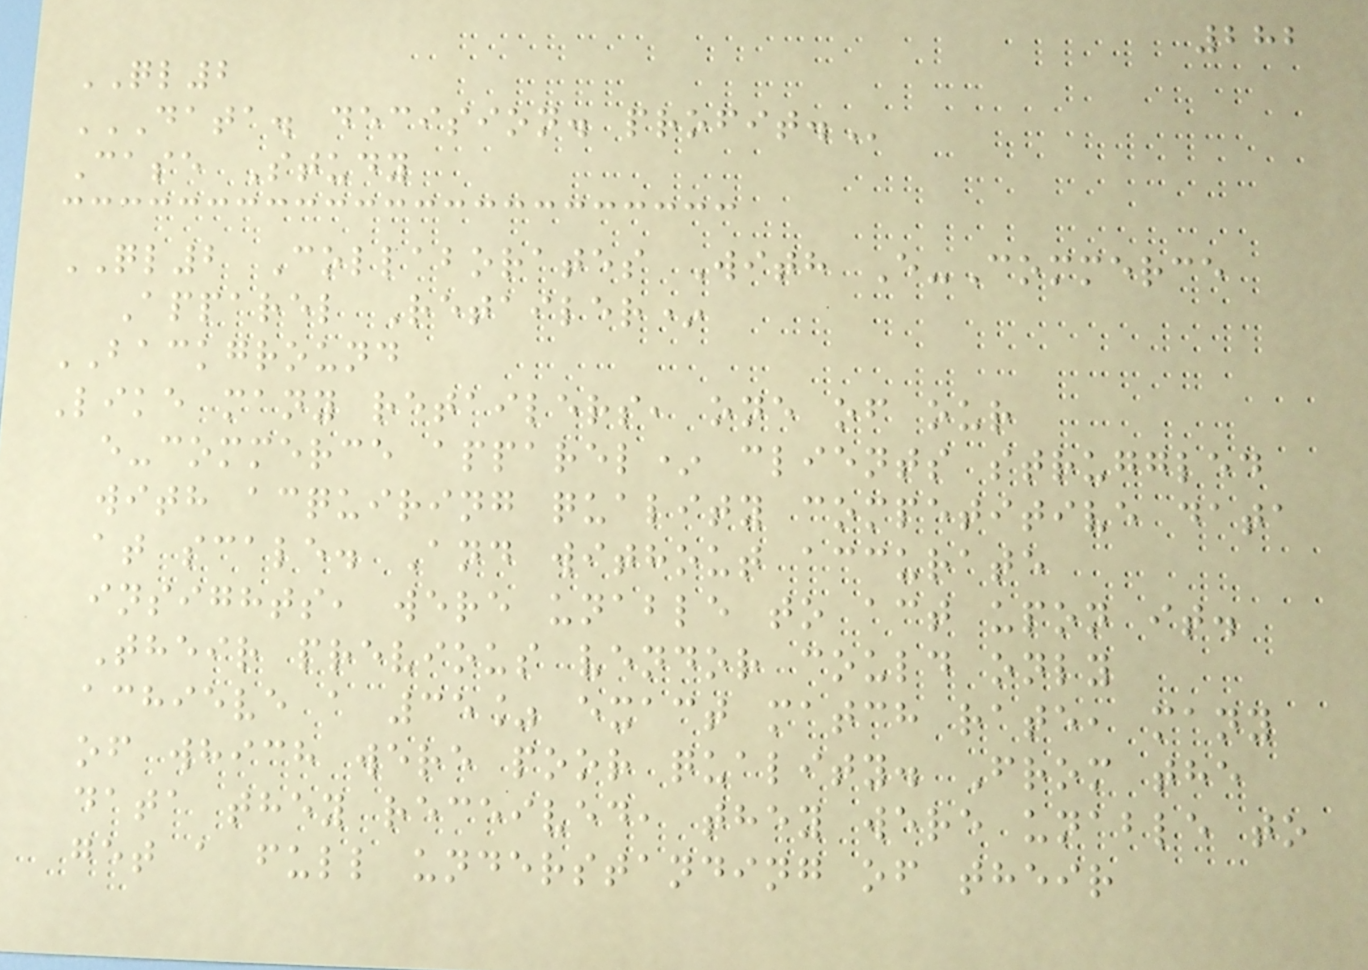282
QL2
DATA. DECISION. PROFIT.
Case Study
QL2 Collaborates With E-Commerce
Apparel Retailer*
BACKGROUND
Like many retailers, one of our
e-commerce apparel* clients struggled
with acquiring quality competitive data
at scale. And without accurate
insights, were unable to act upon it.
Their previous vendor could only
achieve a 35% exact match rate, many
of which were poor quality. From the
data they received, they were unable to
get a full understanding of their
